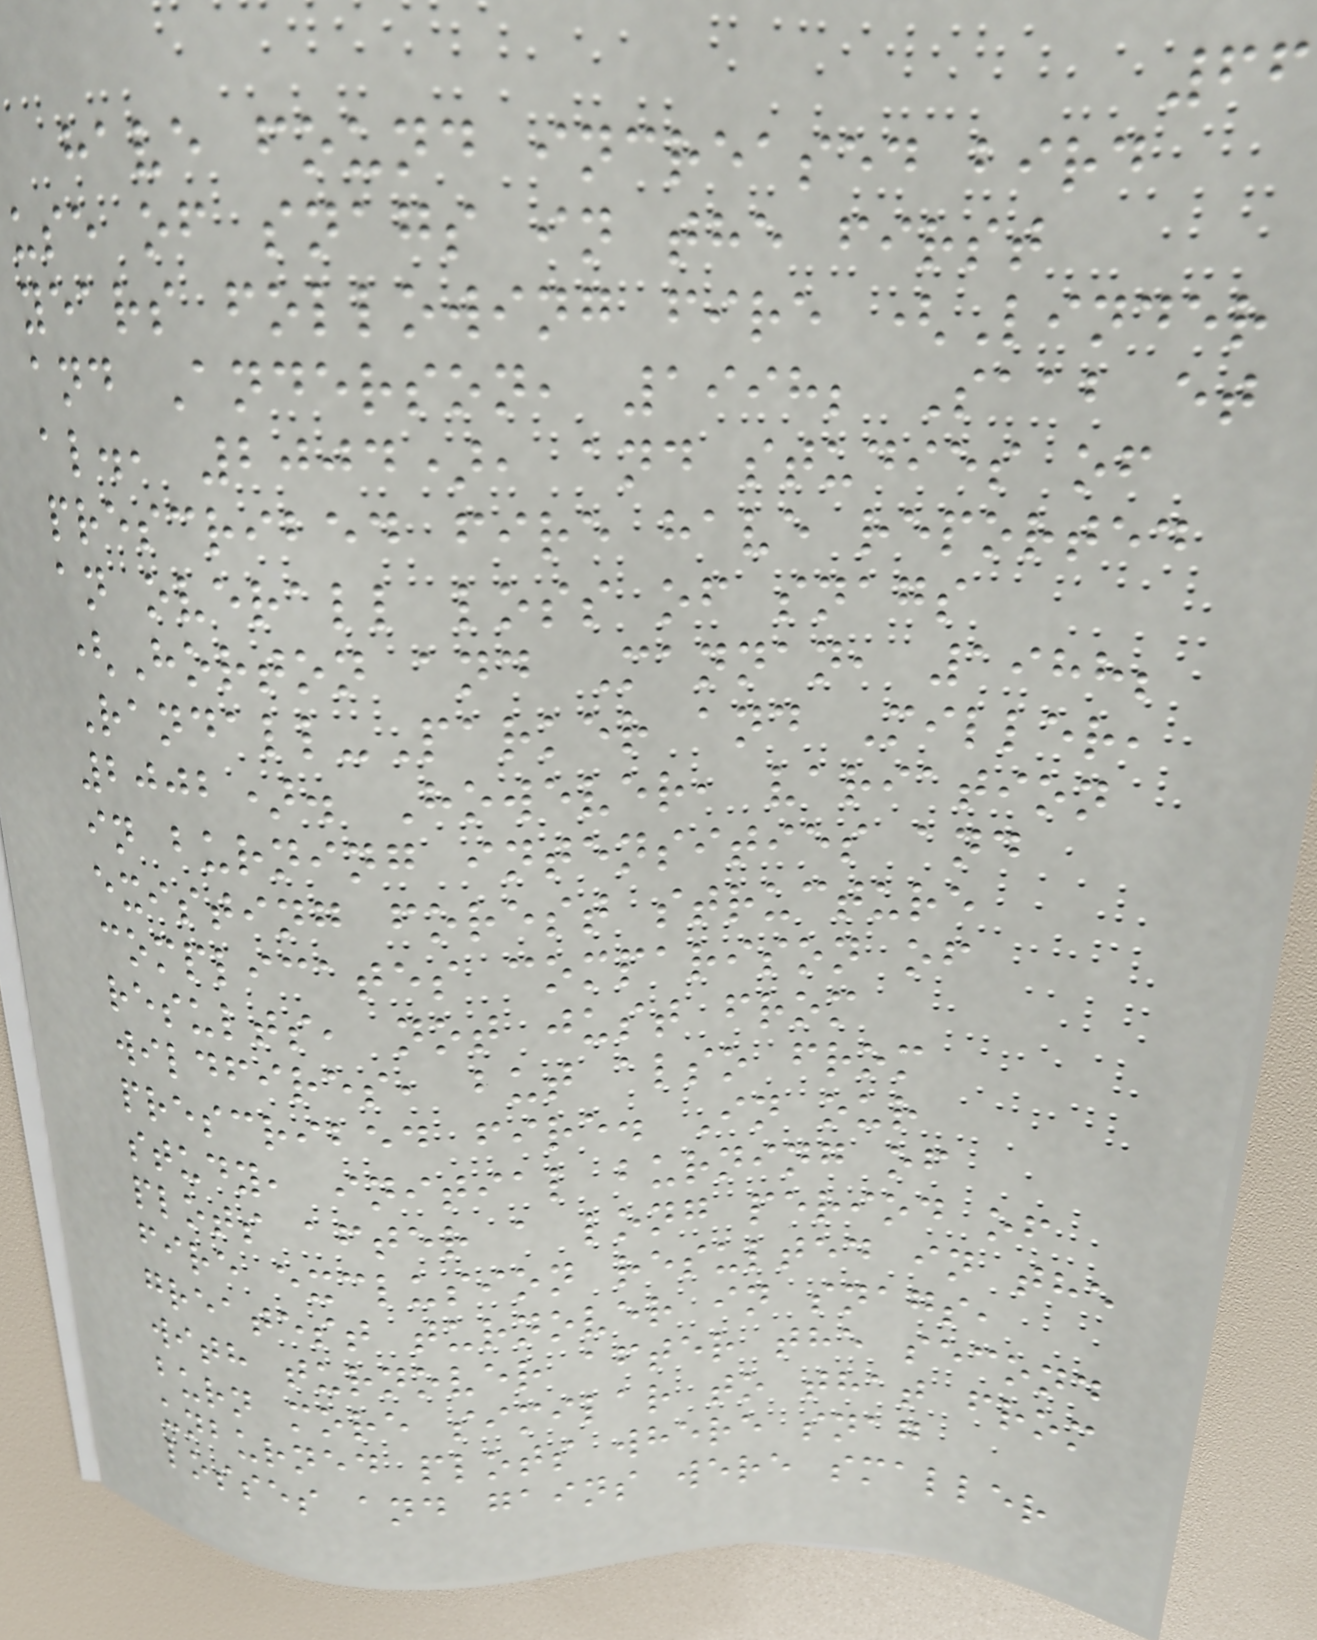66
have found increased bird
use of snags in the first
years following fire (Linder
and Anderson, 1998; Saab et
al., 2004), and studies of
prescribed fire have reported
an overall loss of snags
(Horton and Mannan, 1988;
Randall-Parker and Miller,
2002). However, variation
in burning intensities and
existing forest structure
complicates comparison of
results, not just from
wildfires, but also from
prescribed fire. In our
study, initial burning of
plots after a long period of
fire exclusion resulted in the
greatest turnover in snags,
with turnover after the second
burn more similar to that from
unburned plots where snag
losses and gains were smaller
